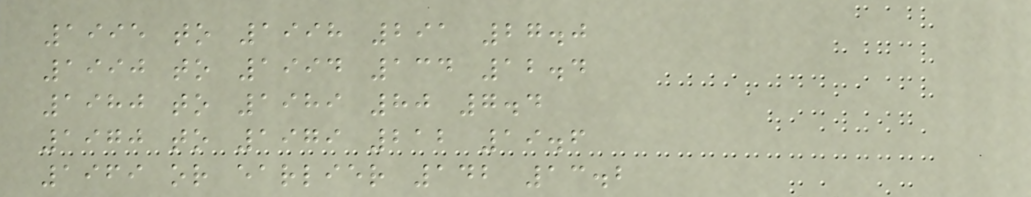1995 to 1998 291 27.0
1990 to 1994 134 12.4
1980 to 1989 80 7.4
1970 to 1979 212 19.6
1969 or earlier 142 13.2
